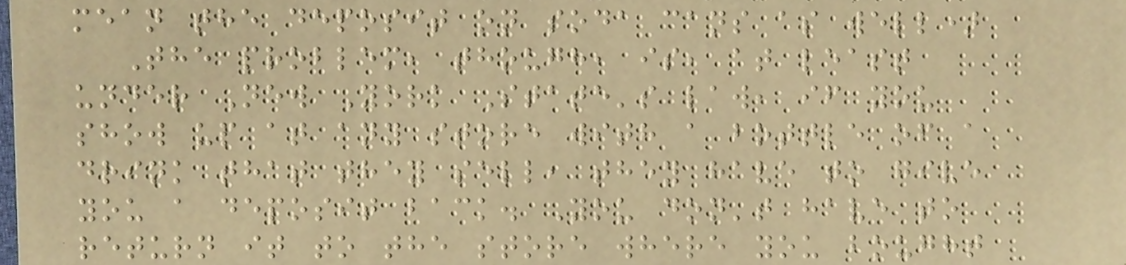mean the deposit on soda cans as well)
The problem, though, is, at least
under New York State's law, if you
show up at any store with a bottle of a
drink that they sell, they have to give
you a deposit back. You don't have to
return it to the store where you bought
